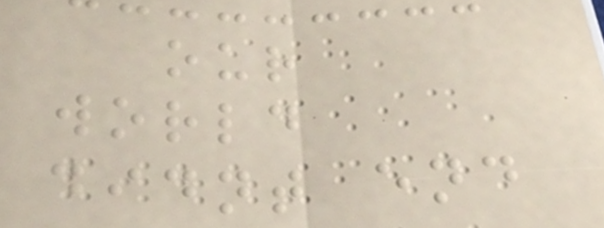our
world
didnt end
